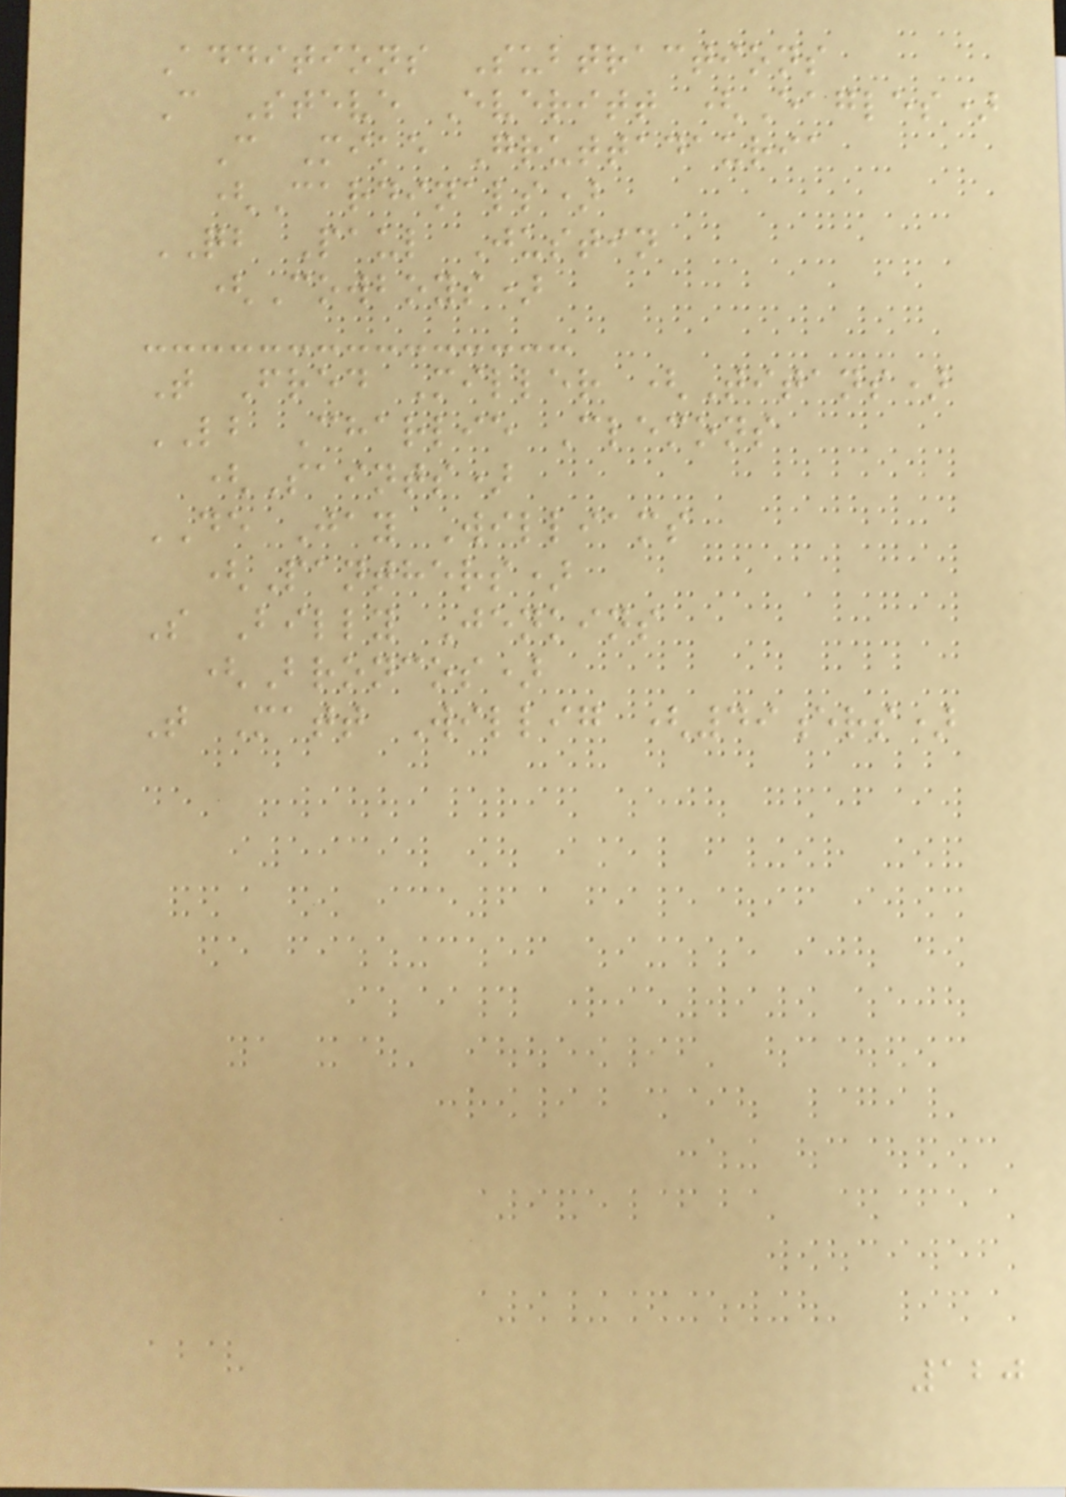Additions Subtractions
C Steve Everitt (Eagles)
C Mike Gruttadauria
(Cardinals)
QB Paul Justin
(Cowboys)
T Fred Miller (Titans)
LB Charlie Clemons
(Saints)
DE Jay Williams
(Panthers)
S Billy Jenkins
(Broncos)
T Matt Willig (49ers)
120
